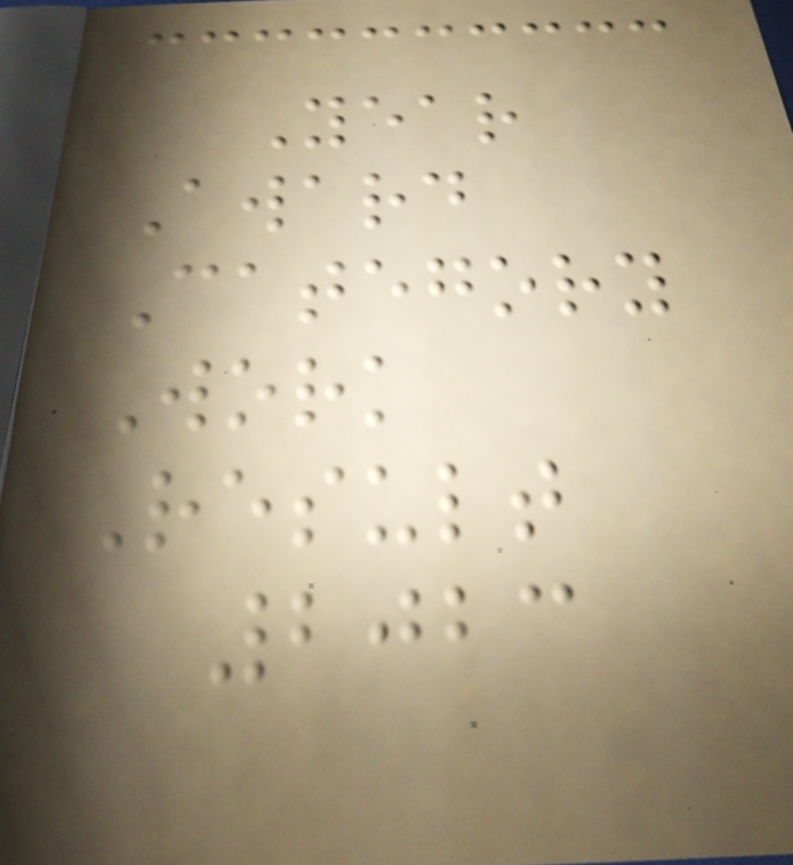Year
Award
Category
Work
Result
2023
